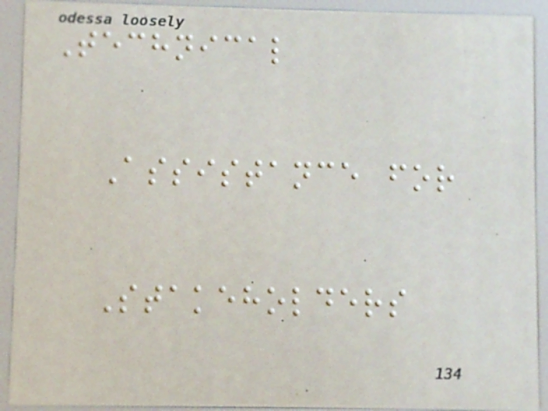Technical
Assistance for
Stakeholders
